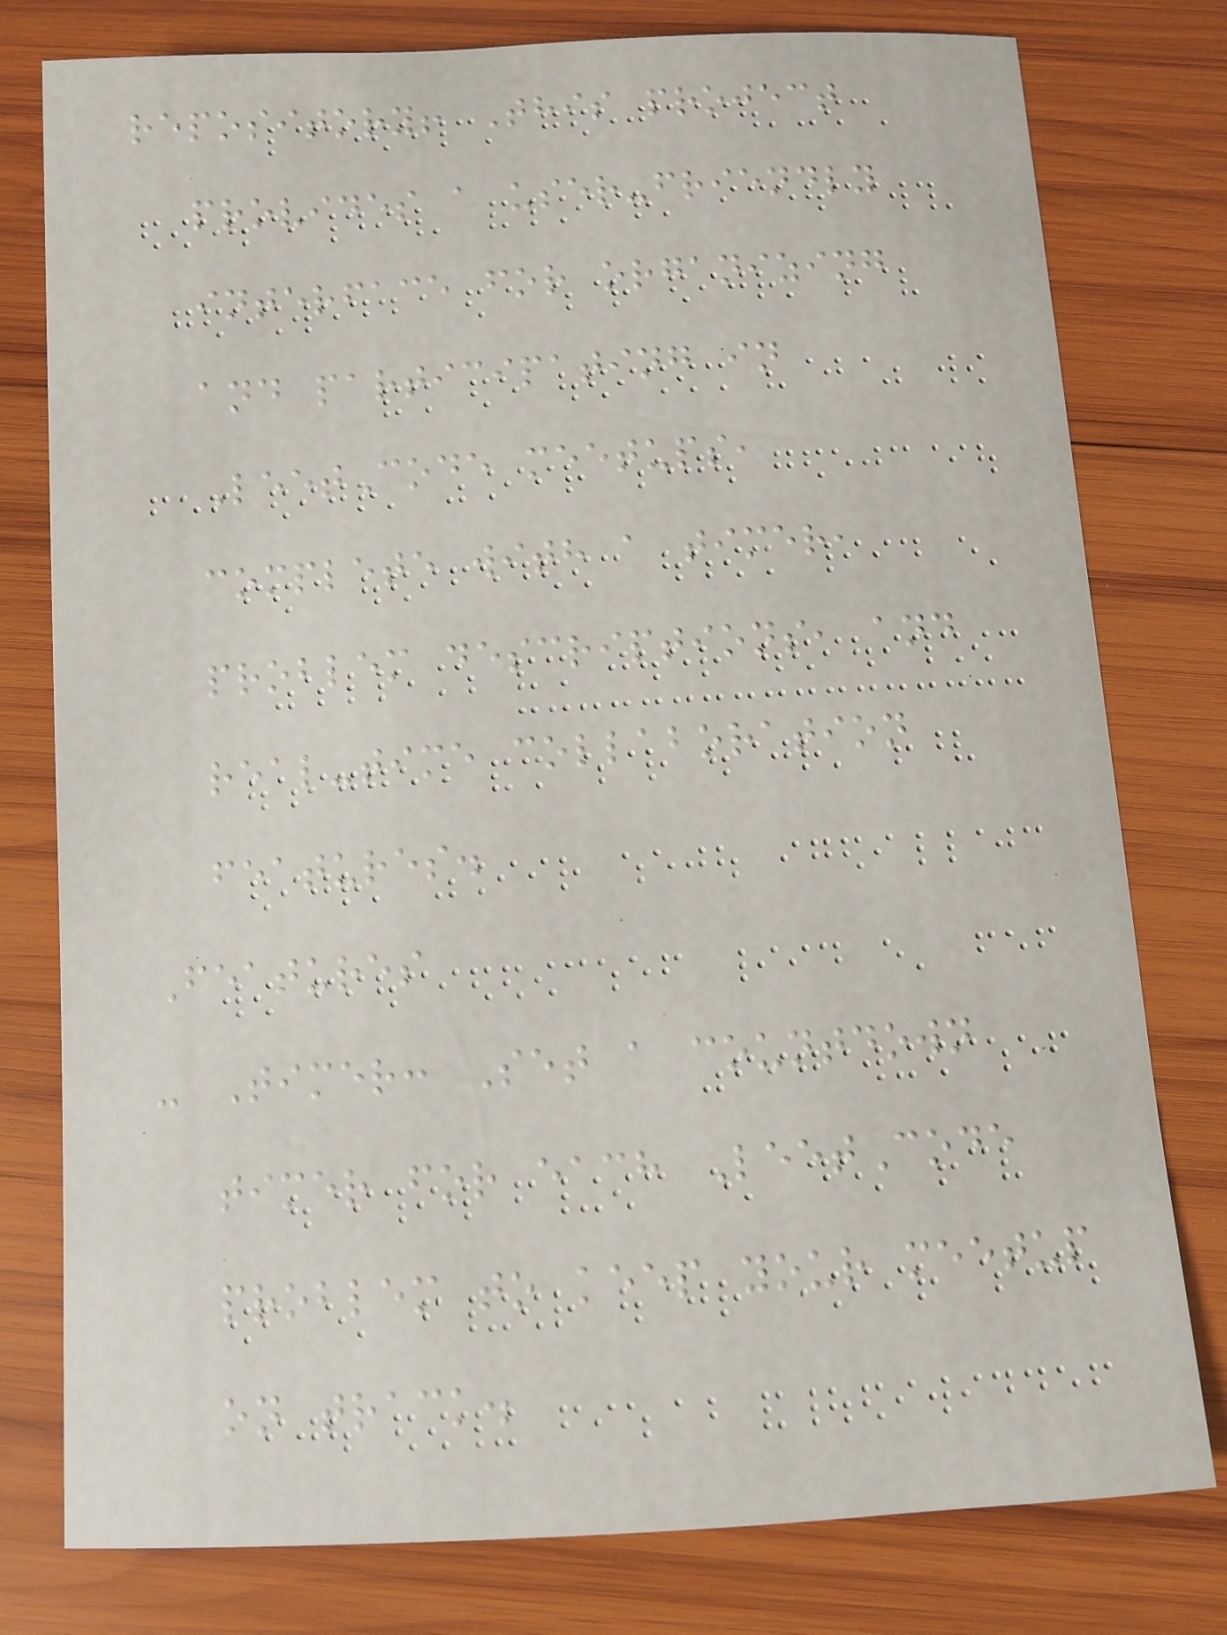repository! This project
provides a user-friendly
interface for organizing
and participating in
LeetCode meetups,
complete with a timer,
problem descriptions, and
real-time collaboration
features.
Features
- Timer: Set a countdown
timer for each LeetCode
problem to keep your meetup
on track.
